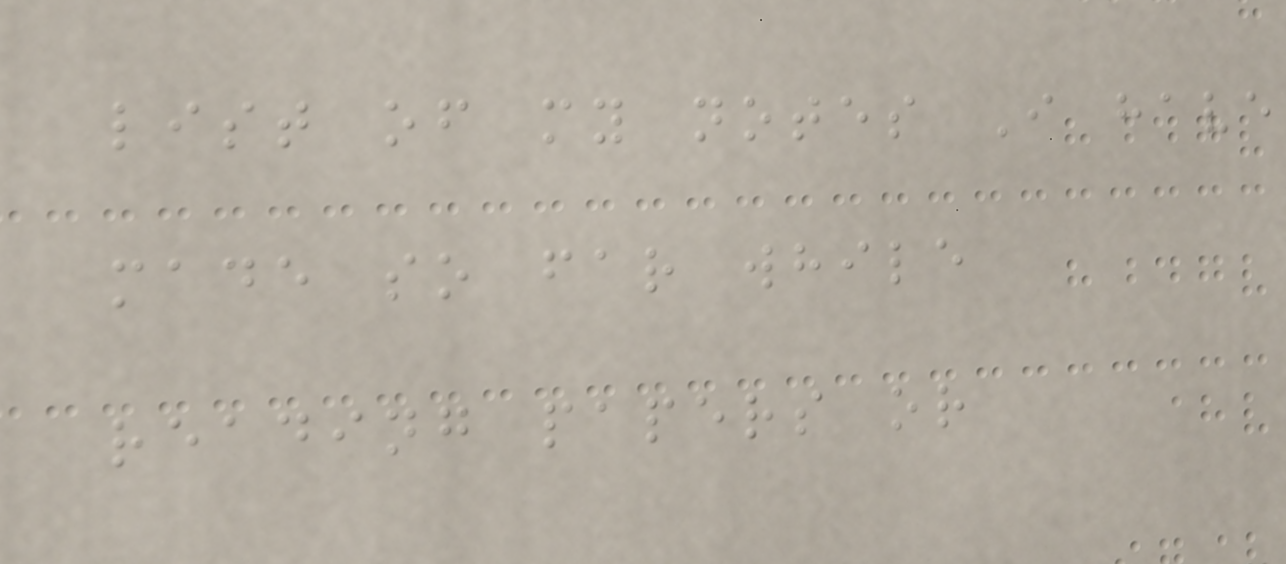list of my notes I have
made so far while
reading papers or
